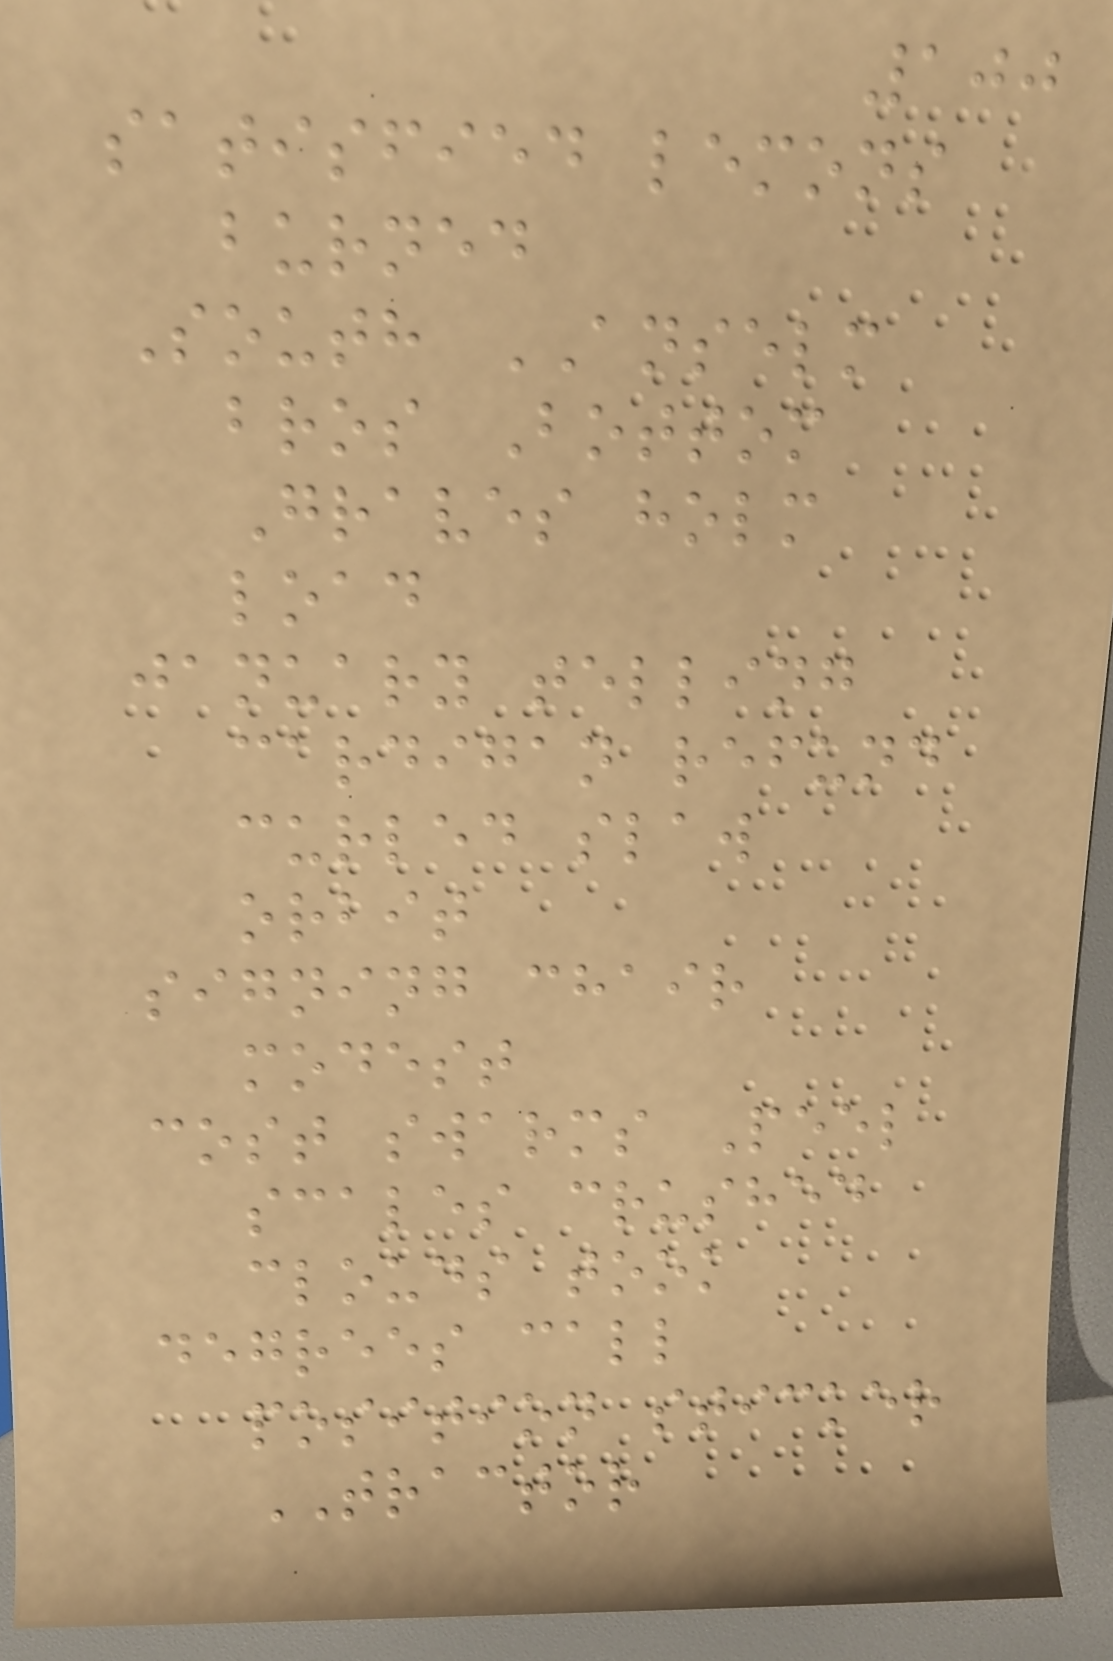100
satisfied lemons
burned
South ANSELM
bros Bottom
Graves holm
load
january telling
cardigan refund
curled slaw
orbit
signing chair
modest
cost swarms Peel
scales crushed
clouds took
degrees call
position sticker
TRACTOR
